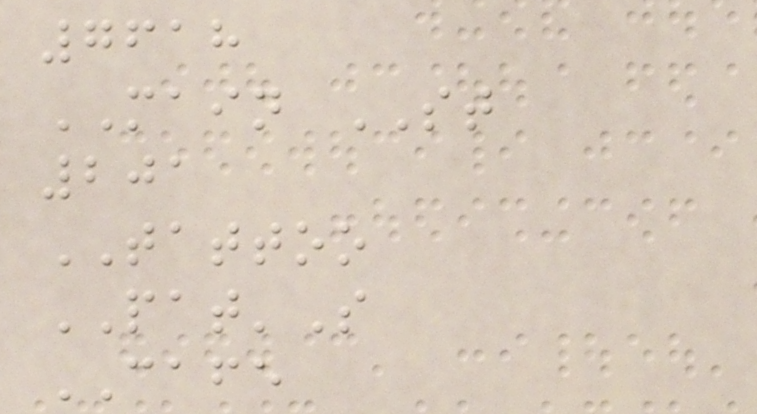7618
MAIN ST
201
TATTOO
PAT'S
CAFE
